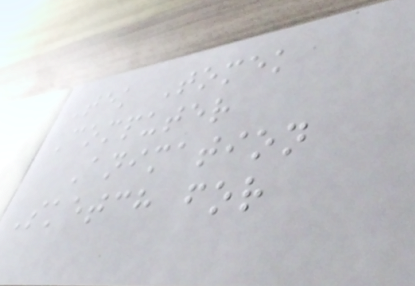Tek Tomek
Computer
Animation
Sketch for
